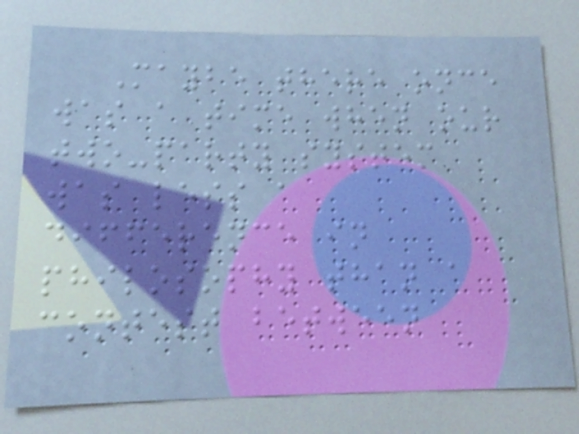Maybe there once
was a time when our
two-party system
was less a
difference in
philosophy than a
contest between
